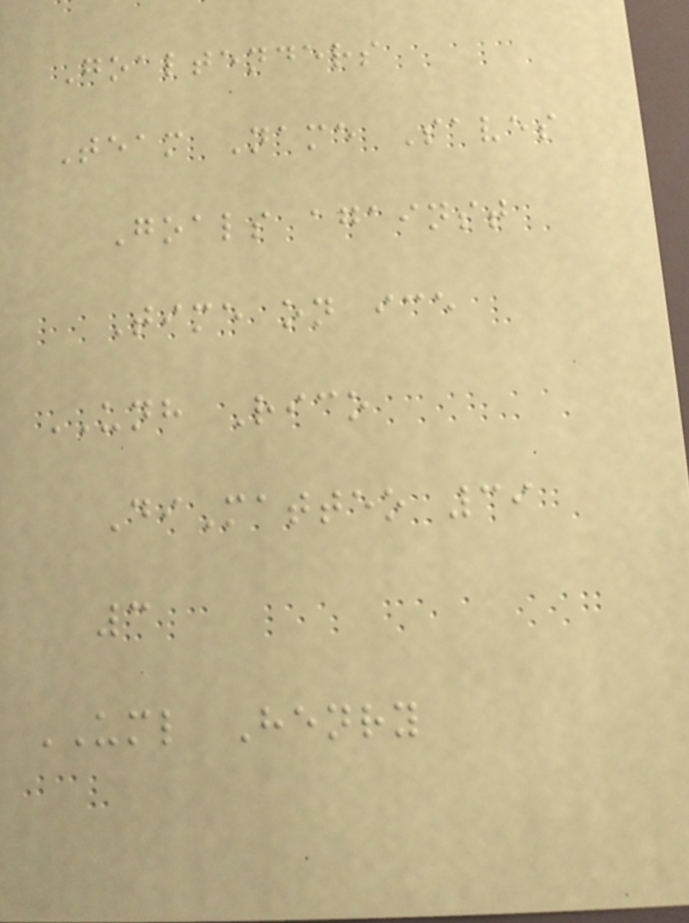Goaltenders
Team Name Saves
Goals against
Time on ice
UNH Rico
DiMatteo 39
3
UML Henry
